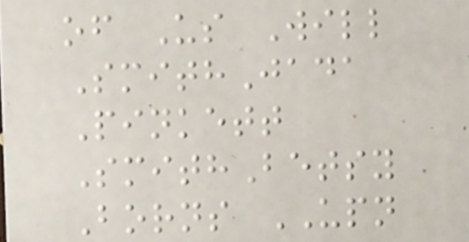of Us Will
SmithJada
Pinkett
SmithBetsy
Borns UPN
